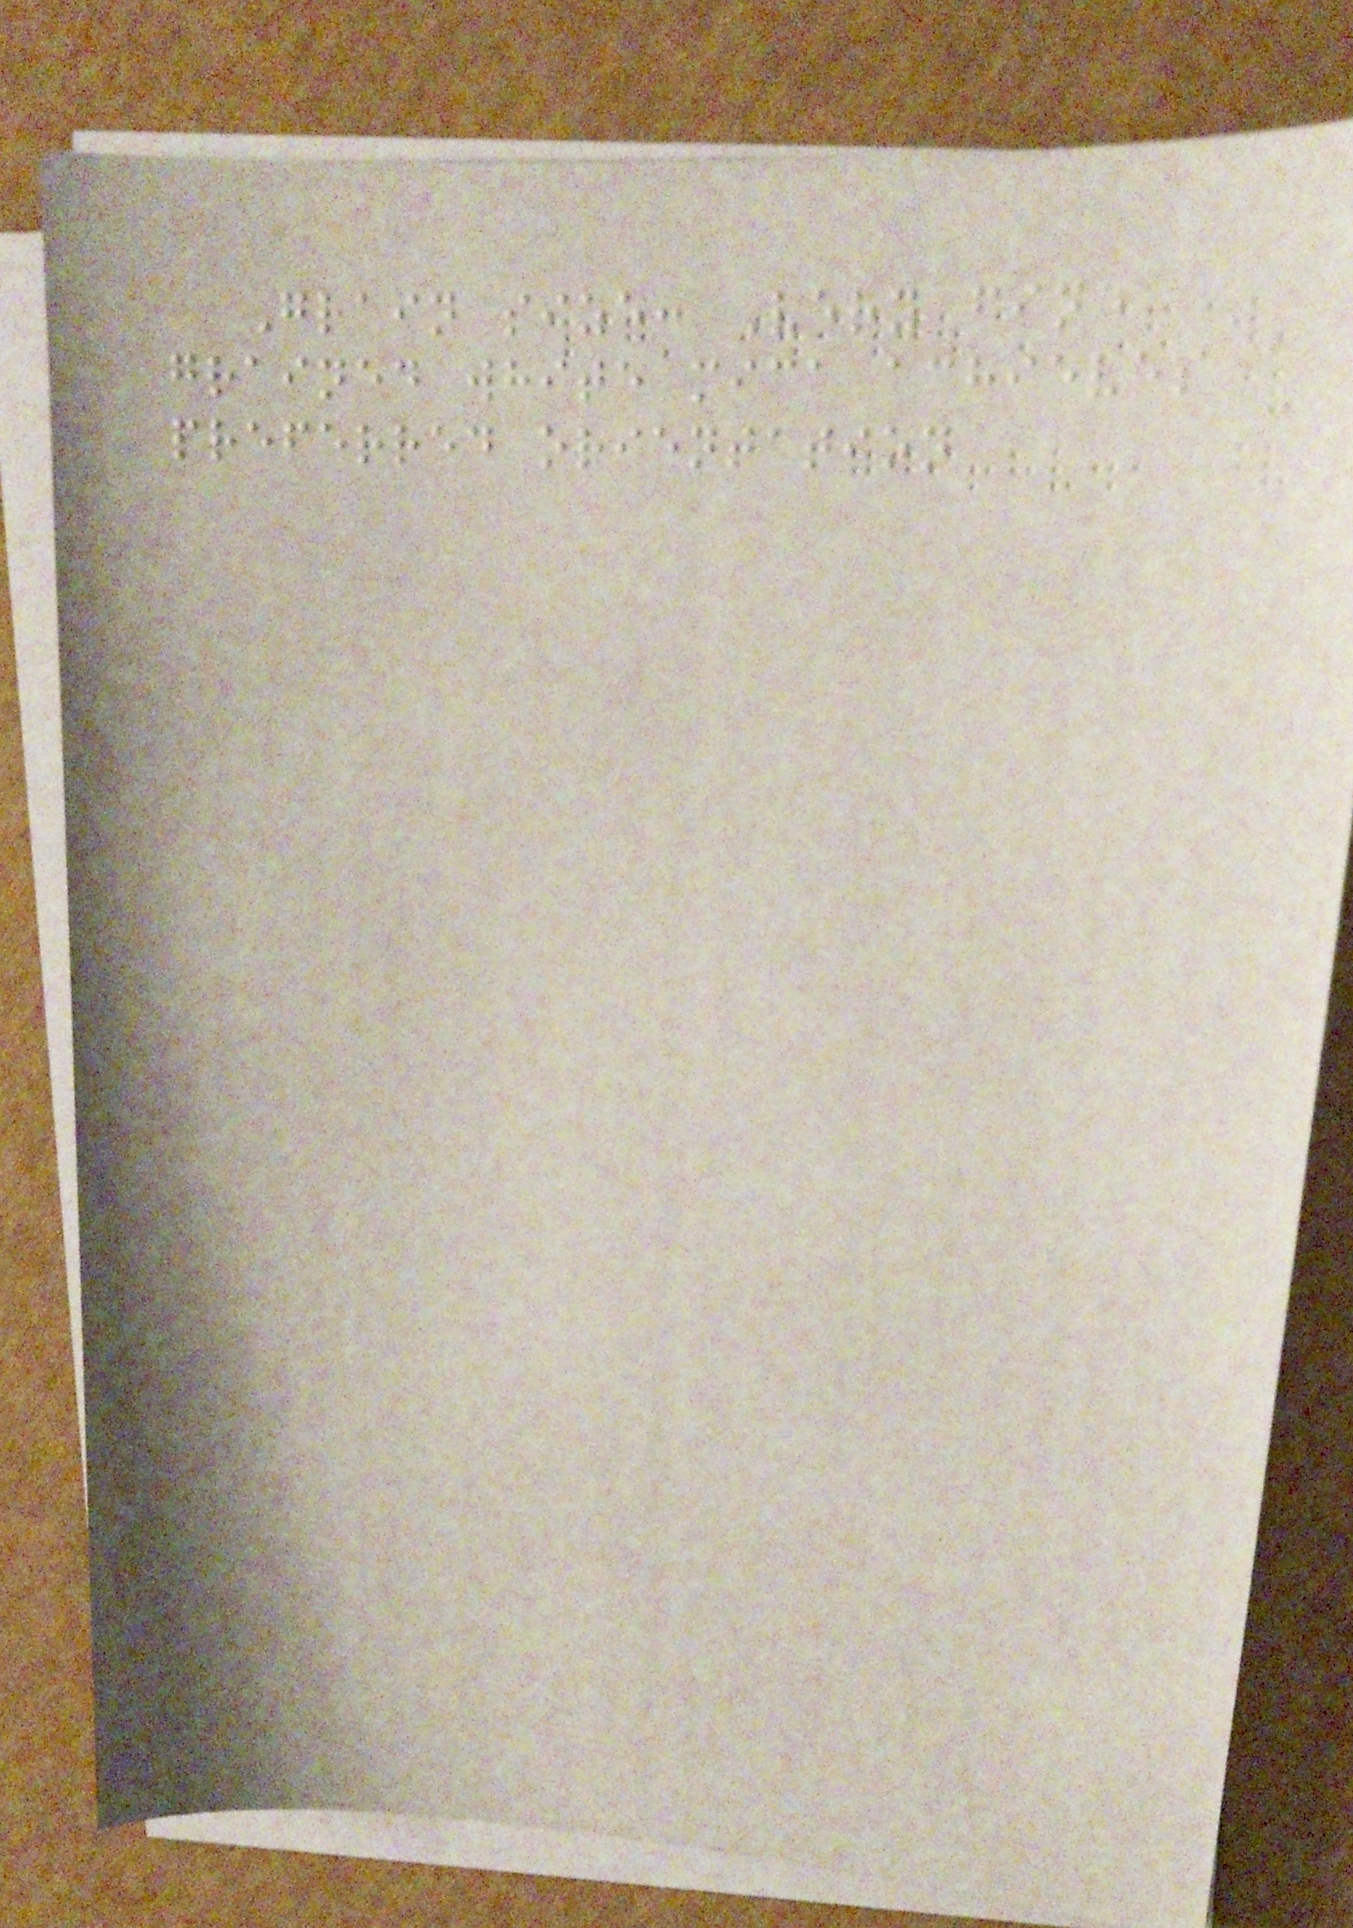Grain size: Very fine
grained white mica achieves a
preferred orientation
